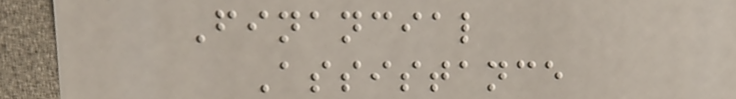Financial
Assistance
